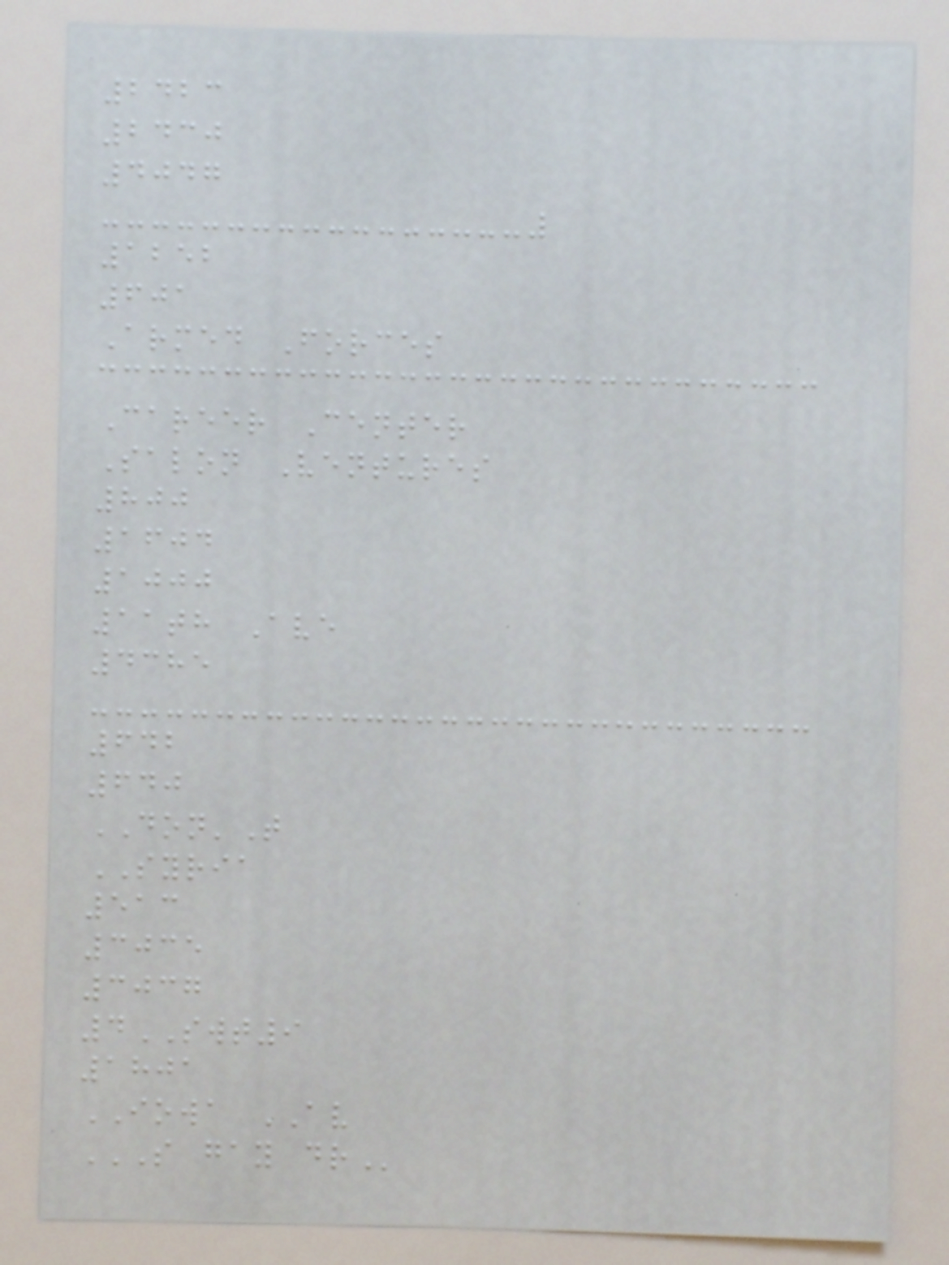2423
2430
4047
1252
601
Armed Forces
Career Center
Salon Ventures
800
1604
1000
11th Ave
4385
642
640
DON'T
SYRIA
513
3035
3037
4SWT9
1801
IOWA AV
S GAY DR
